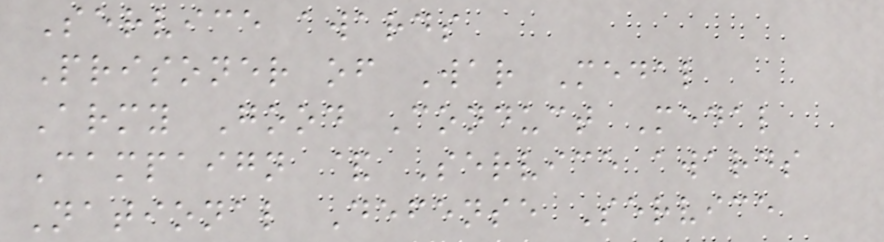Service awards
Prisoner of War Medal
Army Good Conduct Medal
Campaign & Service awards
National Defense Service
